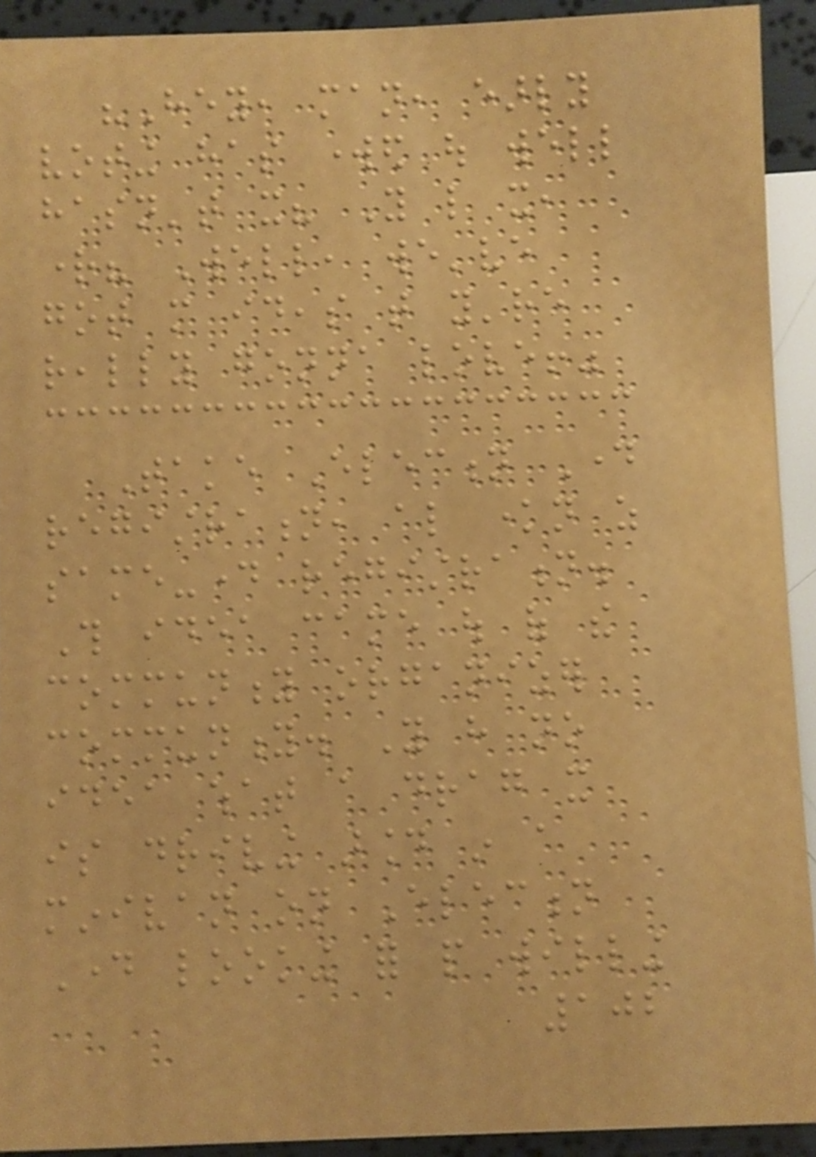"Hey, man, early
voting has worked out well
hasn't it? You like it,
right? Well, we've
got more ideas that you're
really gonna love!"
Take Election Day
registration, also known as
same-day registration.
This idea came out of the
community organizer
community. You have no
idea what a drag it
is driving around in a
minivan on Election
Day looking for people willing
102
